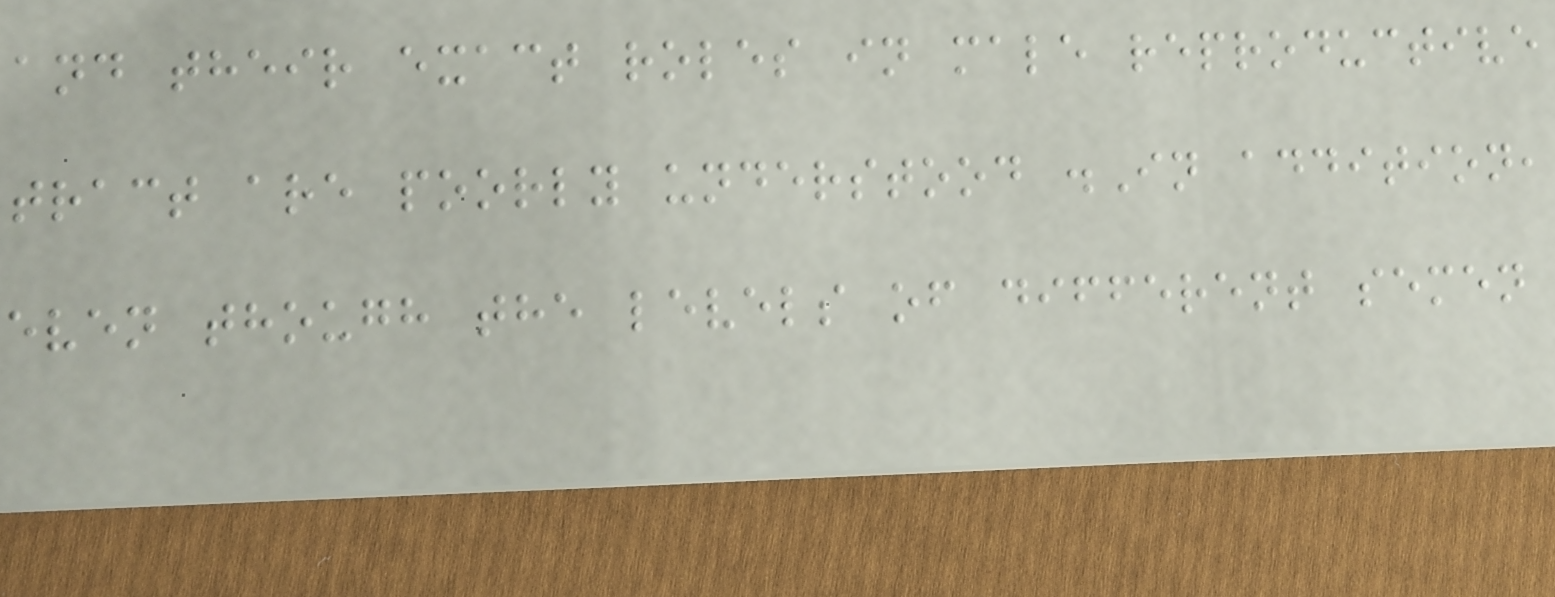and their exact roles in male reproductive
tract are poorly understood .In addition,
even though the levels of different semen
